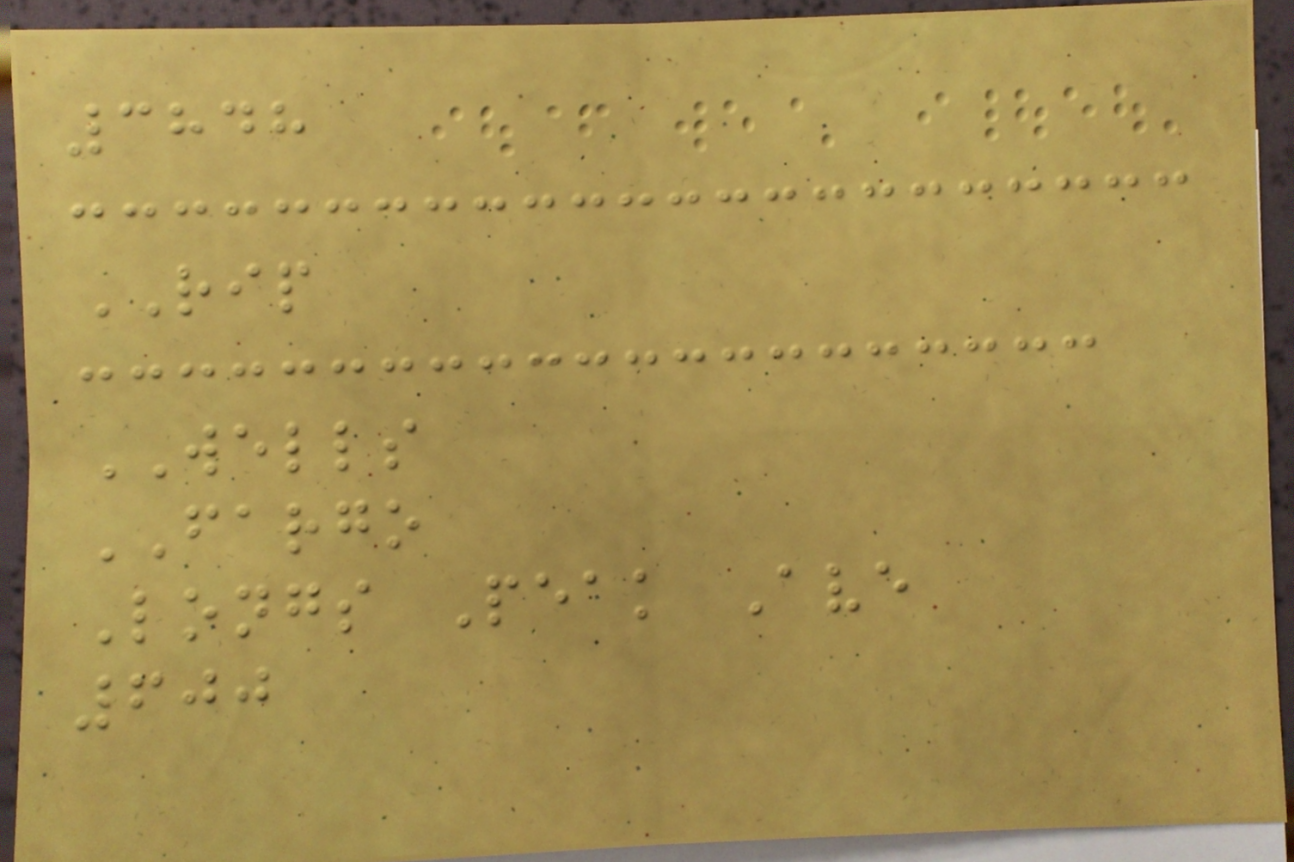3848
RIP
WELLS
FARGO
Longs Peak Ave
600
